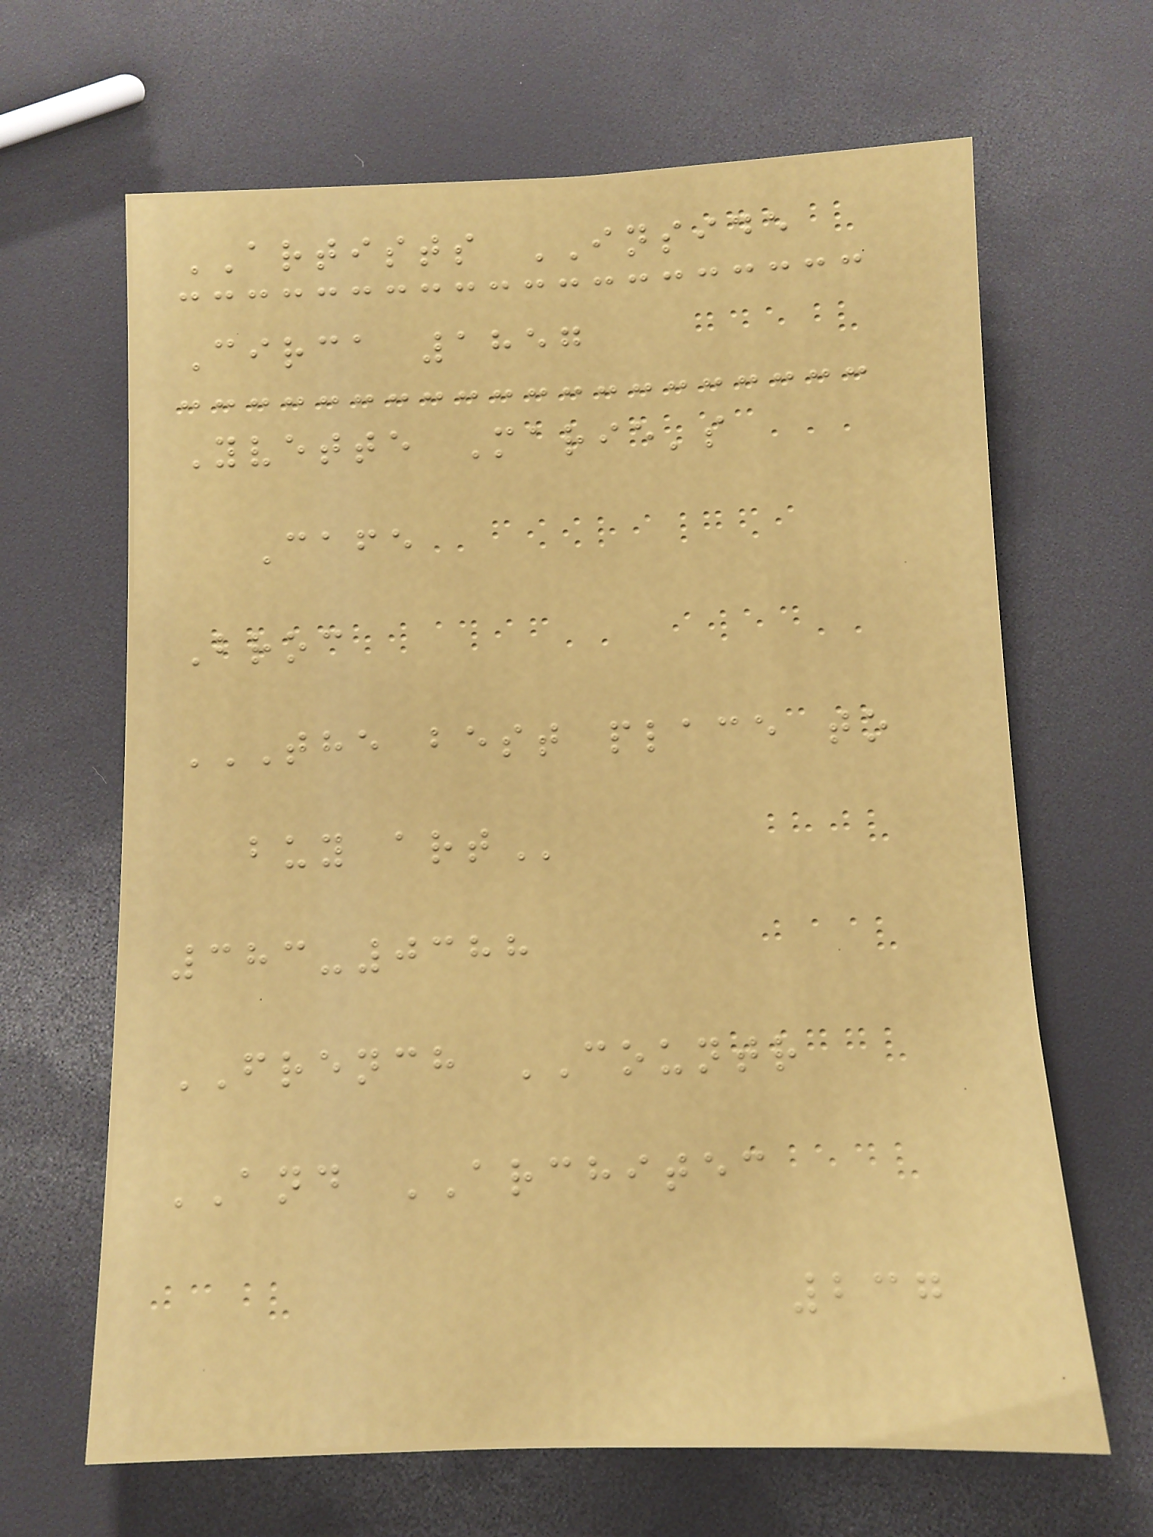ARTISTS INSIDE
Circa 1857
Yvette Marie's
Cafe
Broc
THE BEST PLACE TO
BUY ART
383-0388
FRENCH COUNTR
AND ARCHITEC
237
